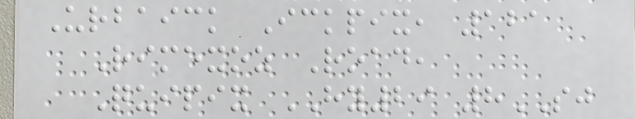Urbaick Ickpix, 121
Rimexoz Road,
Quipix HY29 8SJ
